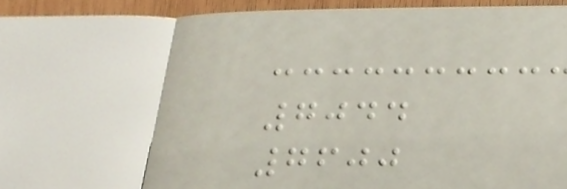7044
7600
